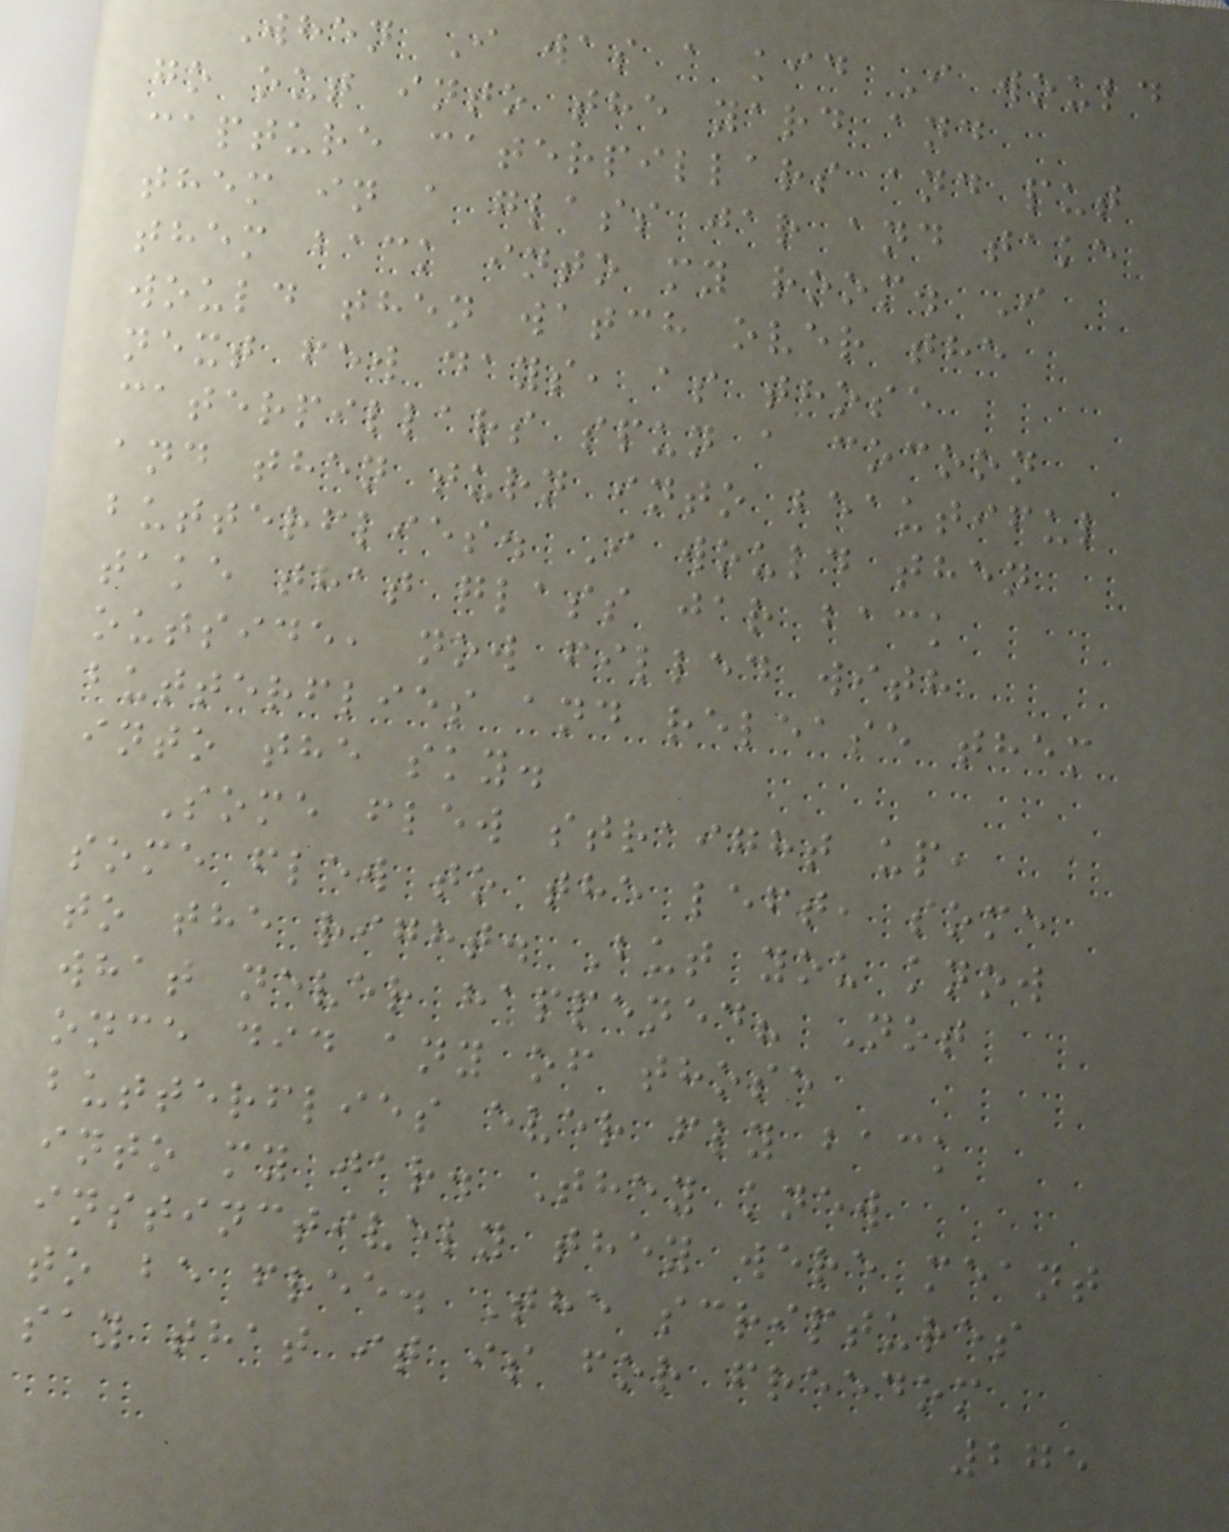When I was a kid I would
go out into the yard and
capture caterpillars and put
them in a glass jar and take
them back into my room. I
would then watch over the
next few days, as those
caterpillars spun a cocoon
and then turn into beautiful
butterflies. I would then
take that glass jar back
outside, now filled with
butterflies and release them
into the sky.
Some flew straight up,
some flew to the left, some
to the right. But you know
what never happened? Not
once did any of those
butterflies ever fly back
into my jar. They knew
instinctively they were meant
to be free. The scriptures
say that it is for freedom
275
